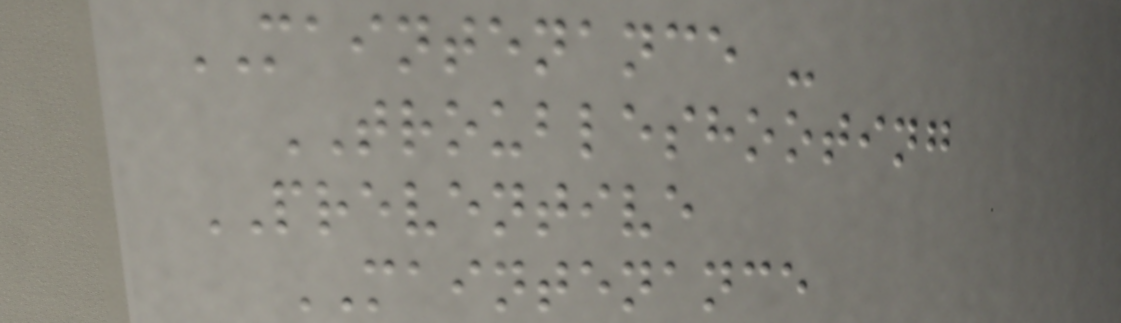MAINTENANCE -
TROUBLESHOOTING
PREVENTIVE
MAINTENANCE
